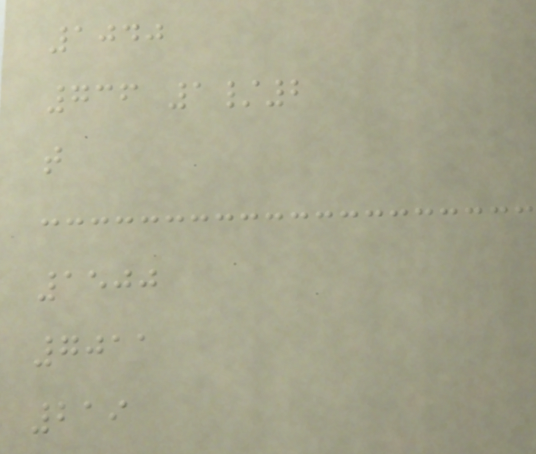1040
736 1/2
t
1500
7011
219
